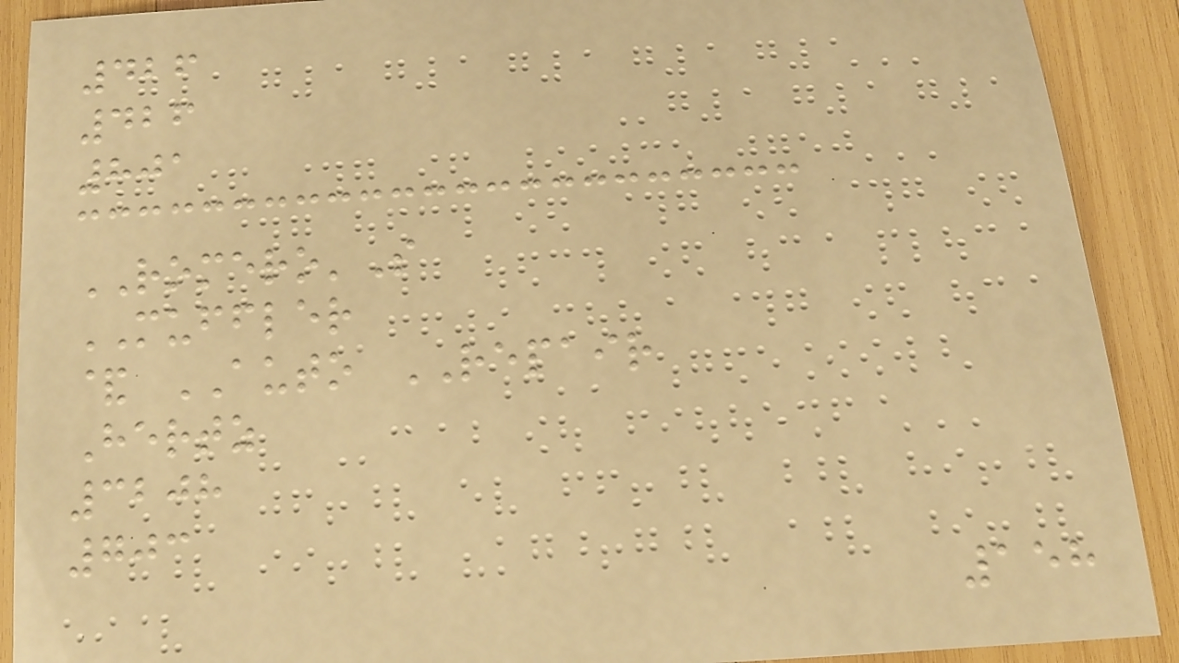426
426
801
ROMERO'S
MUFFLER
& AUTO REPAIR
Hertz
3208
703
158
